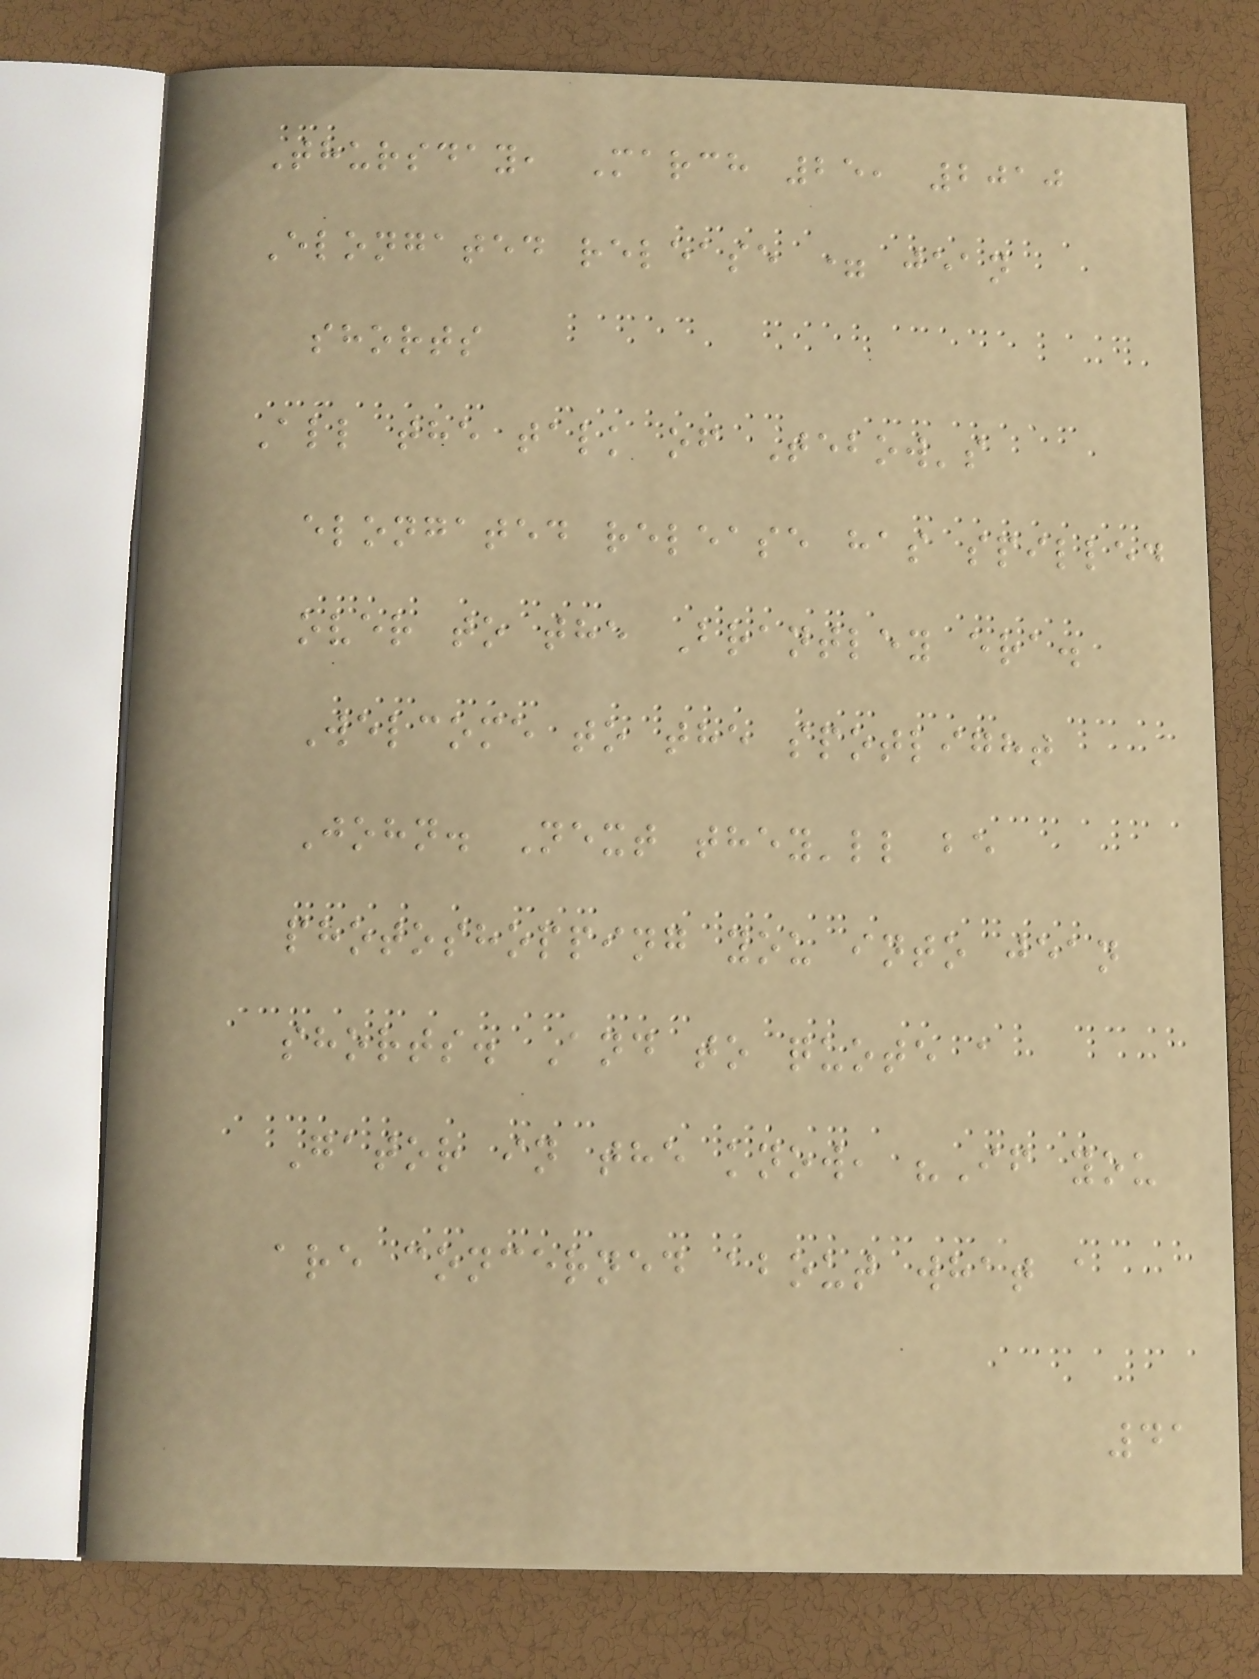Thursday, March 25, 2010
Elongated release = jean
shorts
All the talk of Tebow's
elongated release has spilled
over to the Brantley era.
Welcome to the spotlight
John. Next they'll be
photoshopping you into jean
shorts. And to quote a
Gator in the know, "If you
are concerned about what a
41
